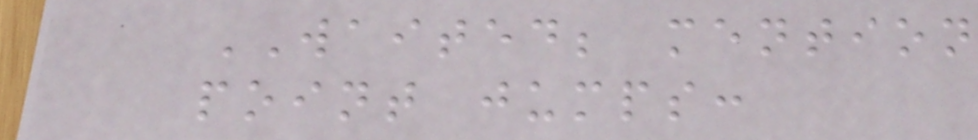WAITED; mention
point jumps:
